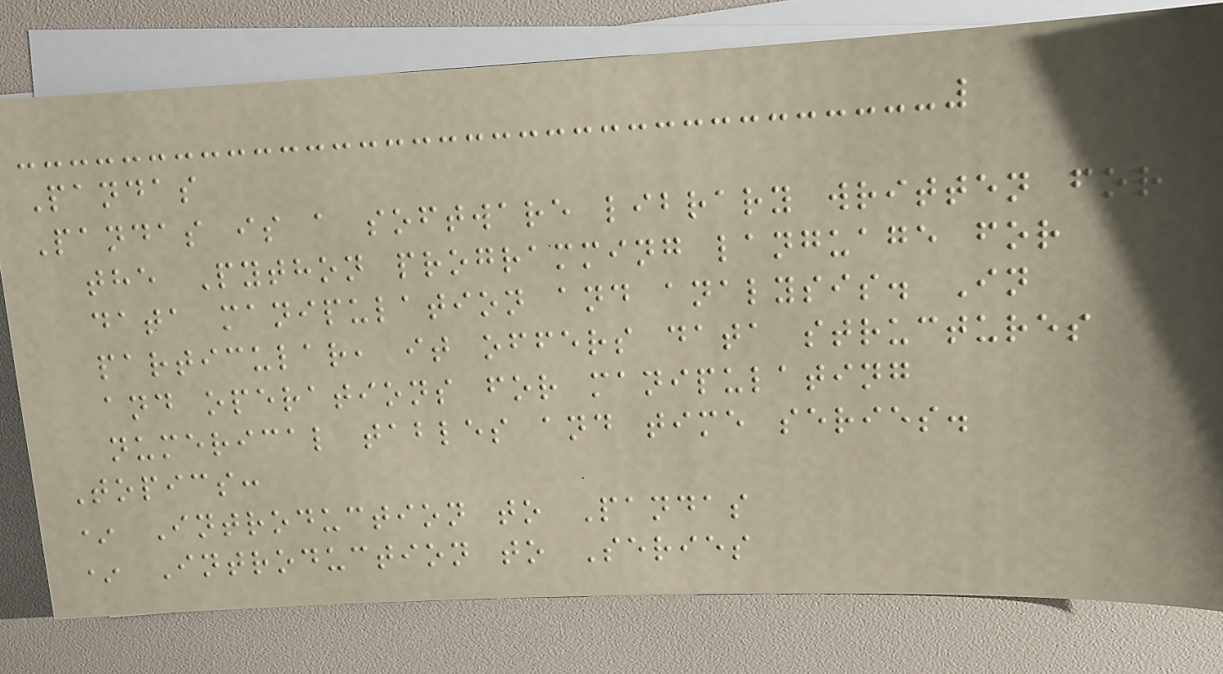Pandas
Pandas is a software library written for
the Python programming language for
data manipulation and analysis. In
particular, it offers data structures
and operations for manipulating
numerical tables and time series.
Topics:
* Introduction to Pandas
* Introduction to Series
